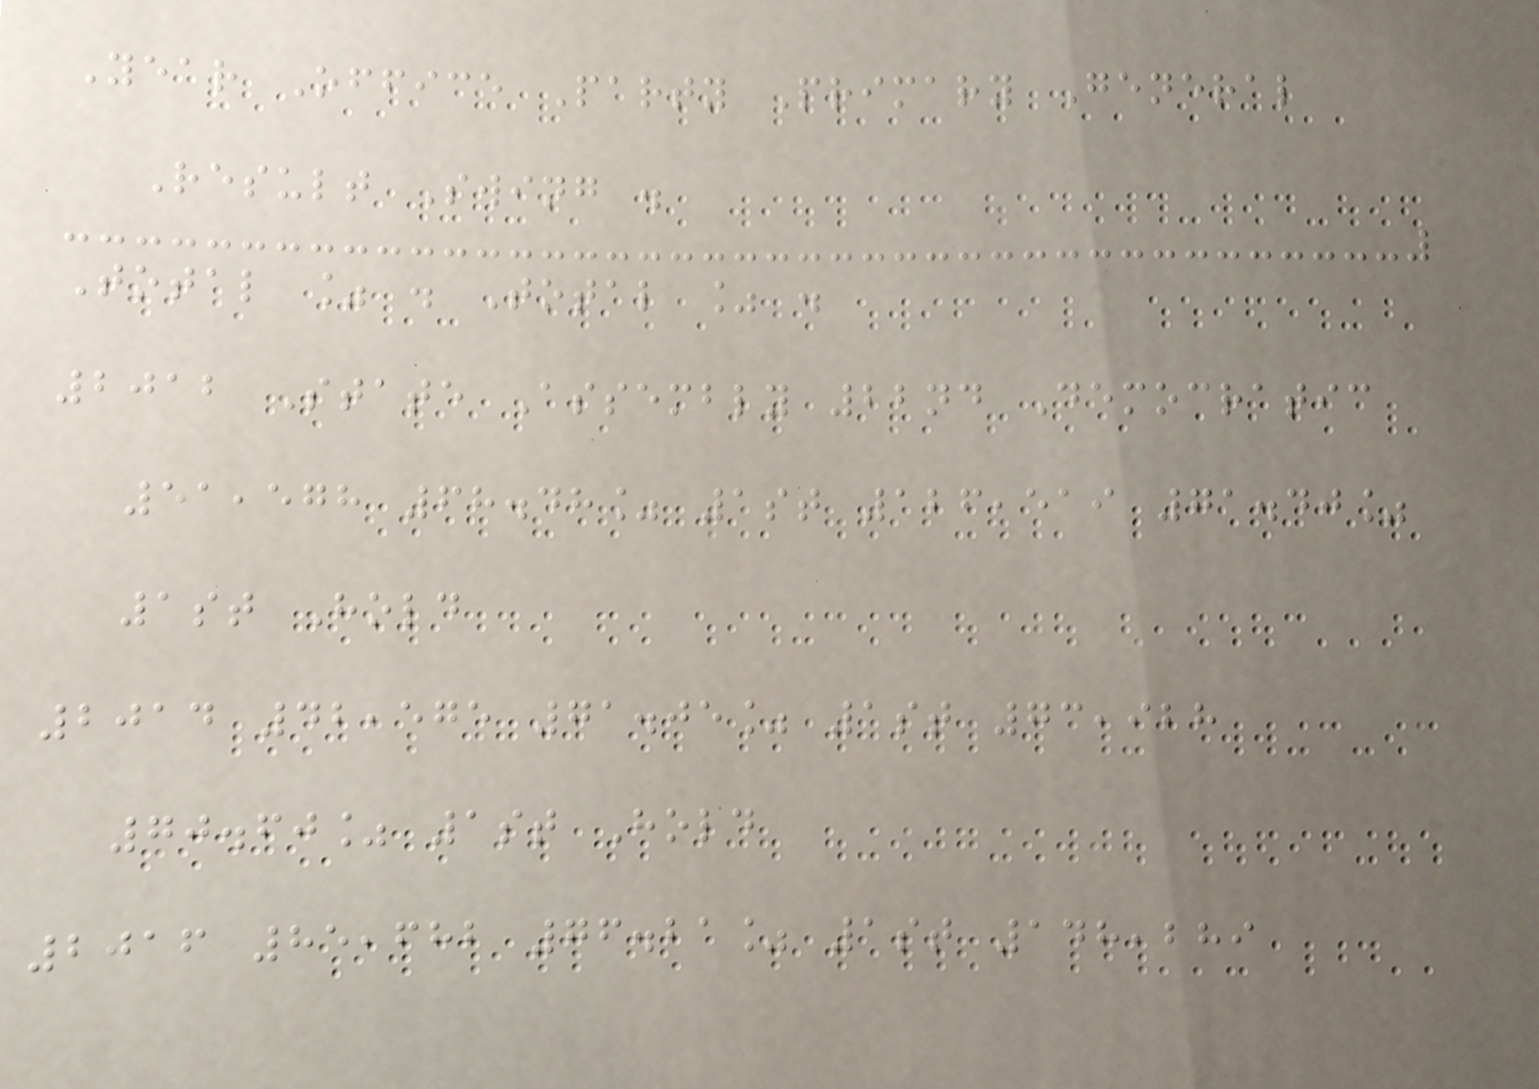Year Office Party Primary General
Result Swing .
Total % . Total % .
2012 State Assembly 22nd Democratic
51,578 68.48% 1st 126,519 71.40%
1st Hold
2014 42,575 71.05% 1st 73,928
70.60% 1st Hold
2016 85,682 76.21% 1st 148,289
